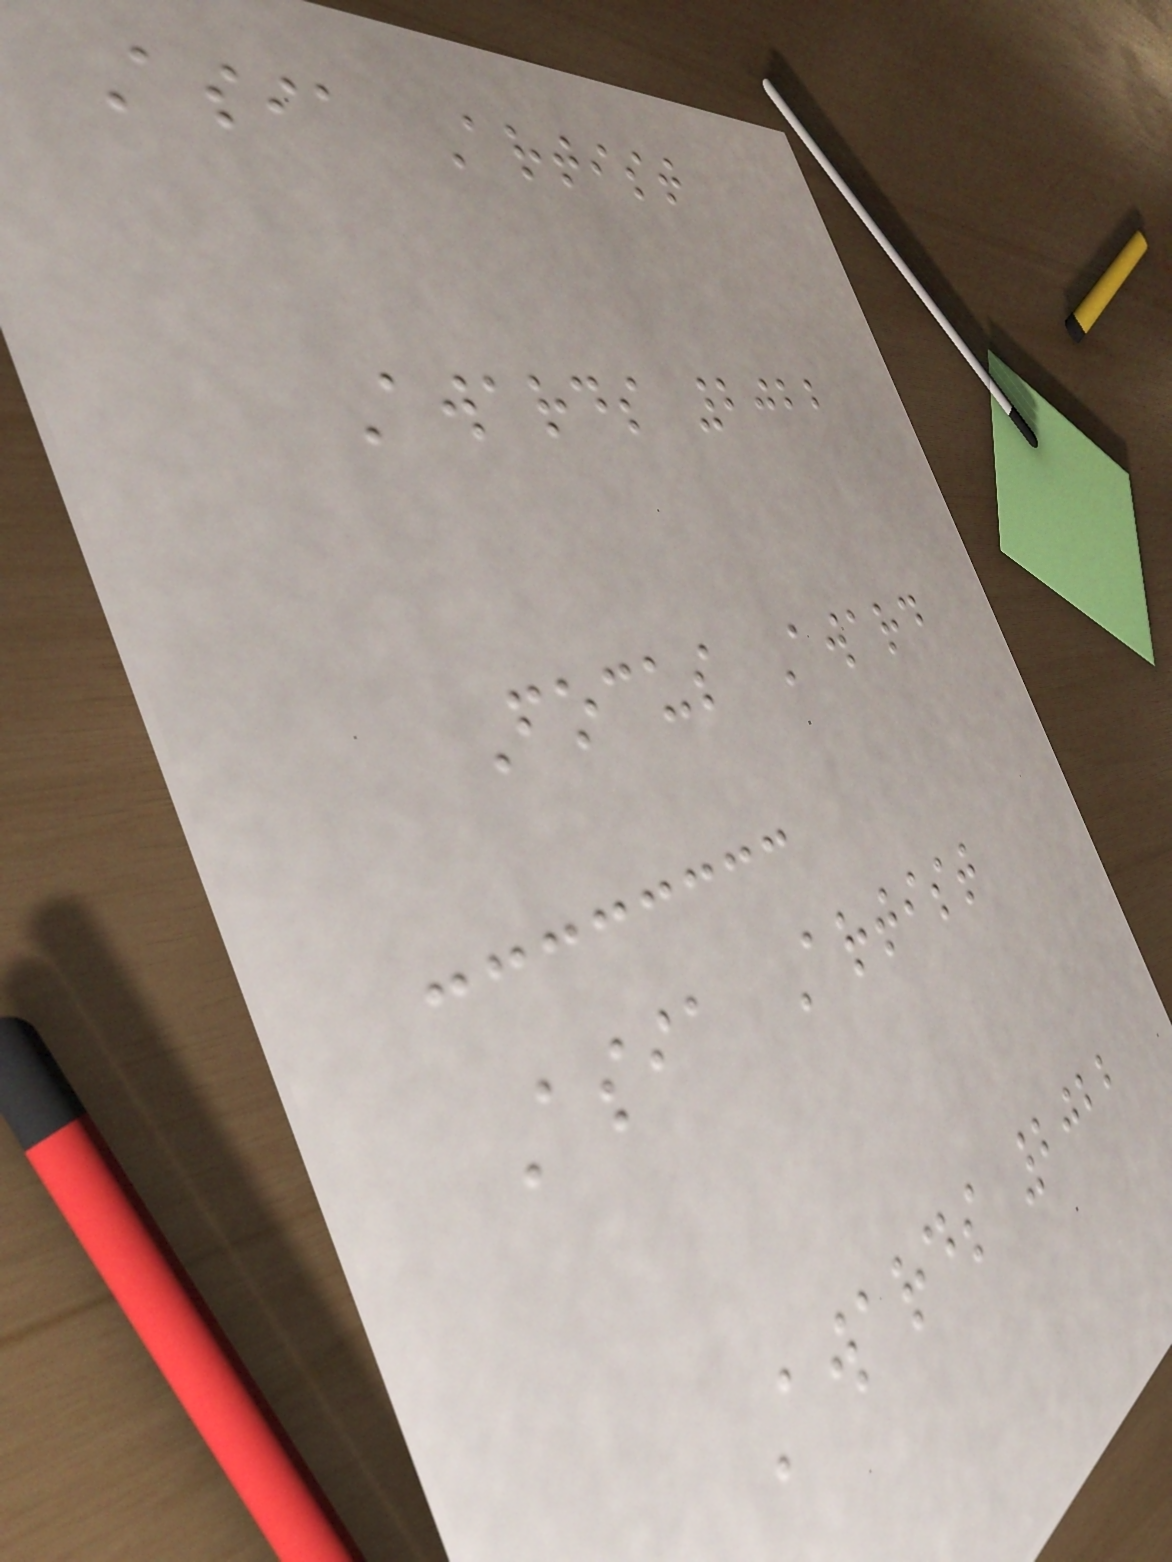Asia Artist
Awards 2022
Focus Award
Asia Artist
Awards 2022
